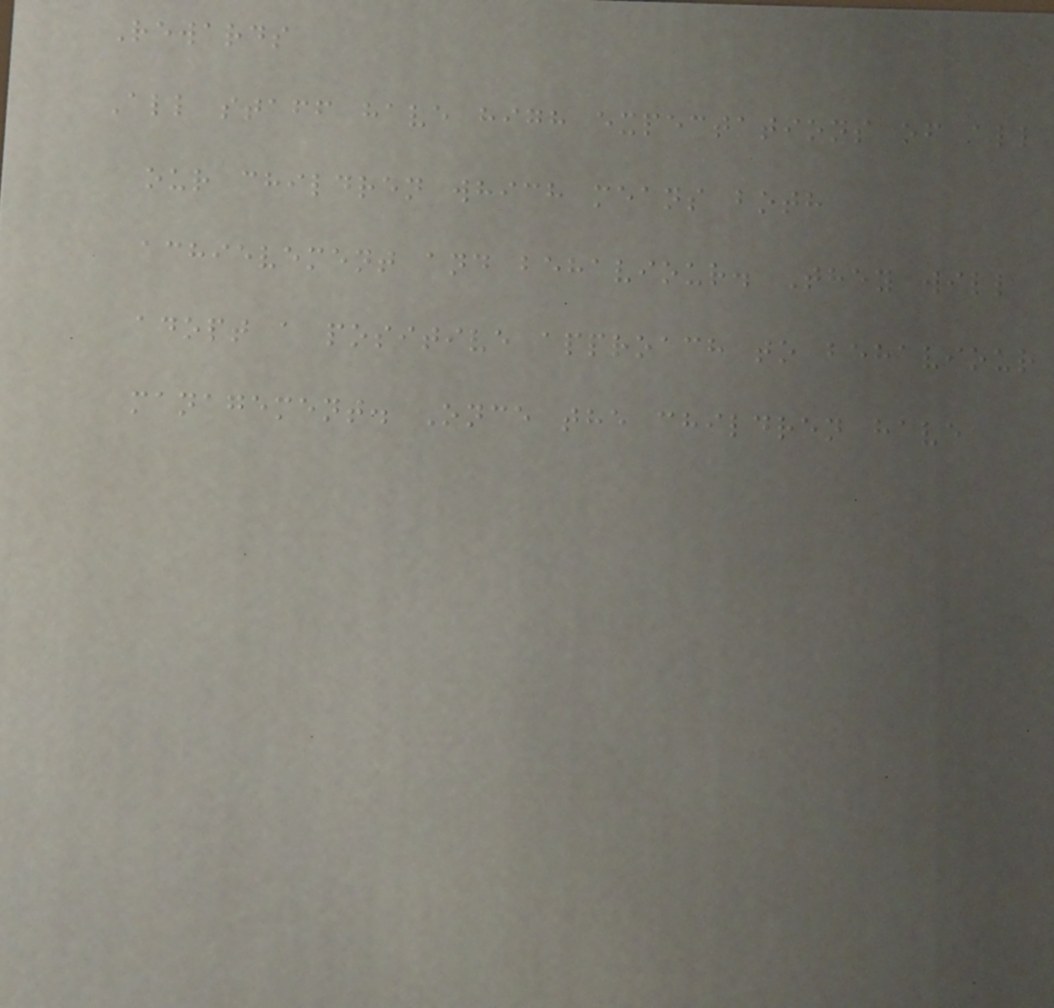Rewards
All staff have high expectations of all
our children which means both
achievement and behaviour. They will
adopt a positive approach to behaviour
management. Once the children have
